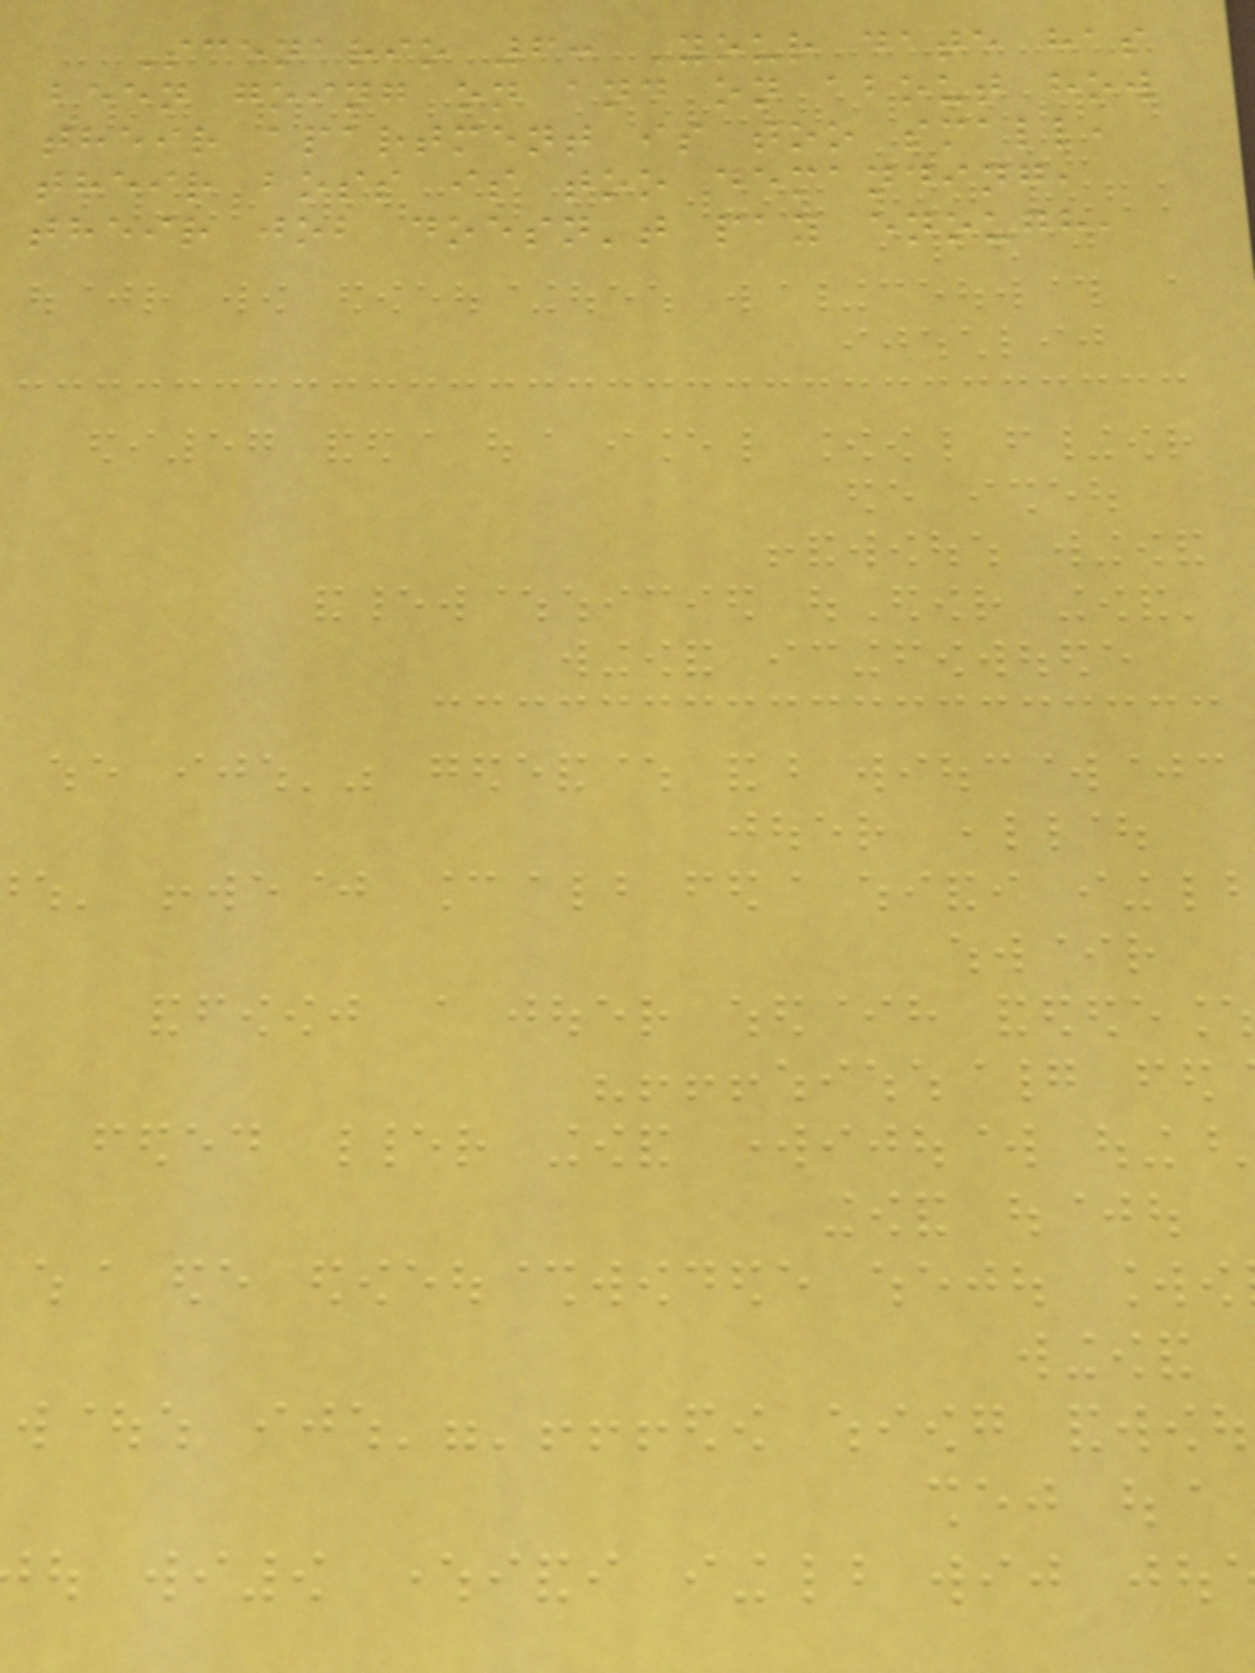Scenario 6: Your date has
been going on and on about how
their apartment is too small,
their boss is too demanding,
their job doesn't pay enough,
